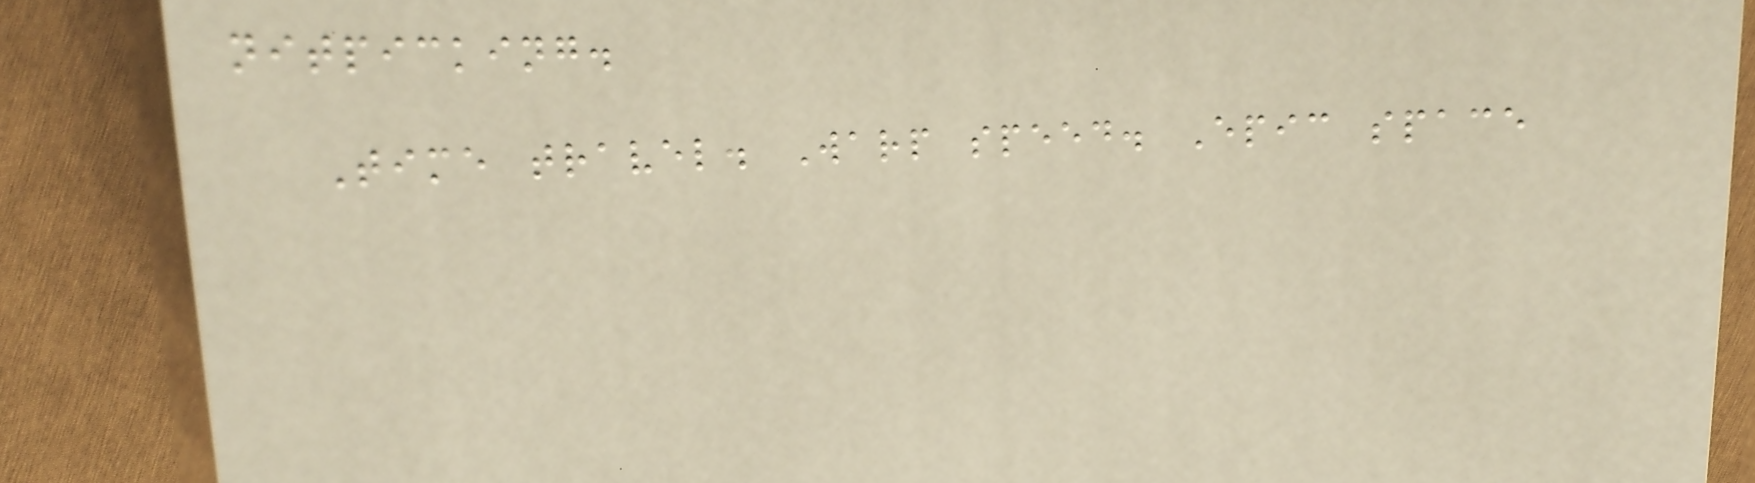nitpicking.
Time travel. Warp speed. Epic space
